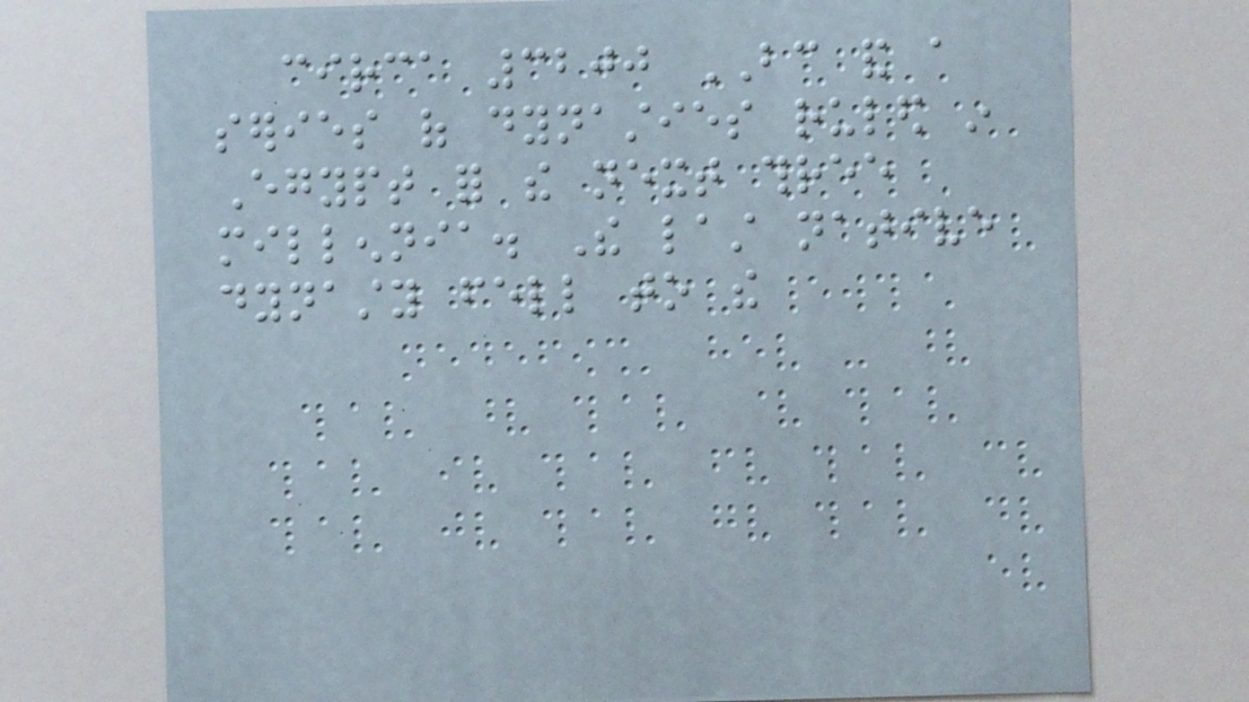circa 3200 BC and a
series of dynasties ruled in
Egypt for the next three
millennia. The last native
dynasty fell to the
